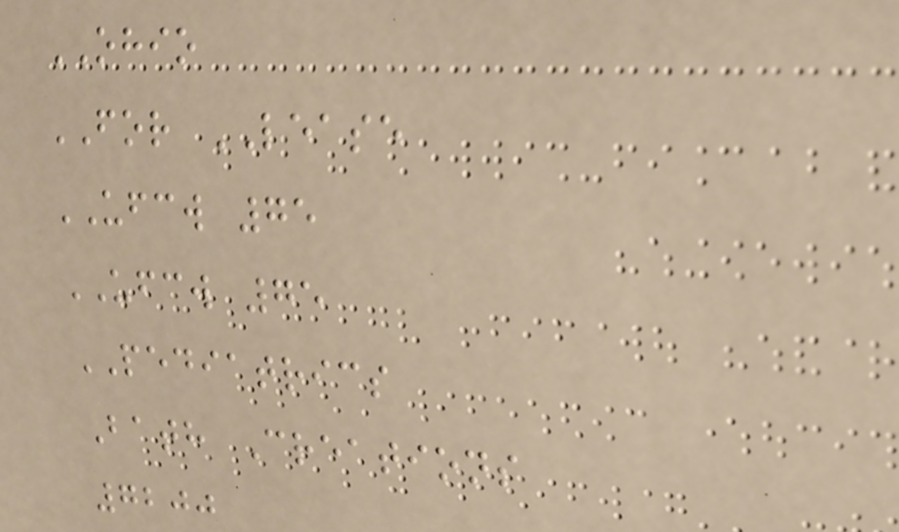OHIO
FOR LEASE
UFCW 75
UFCW 75
PEDIATRICS
Bath Creations
7200
